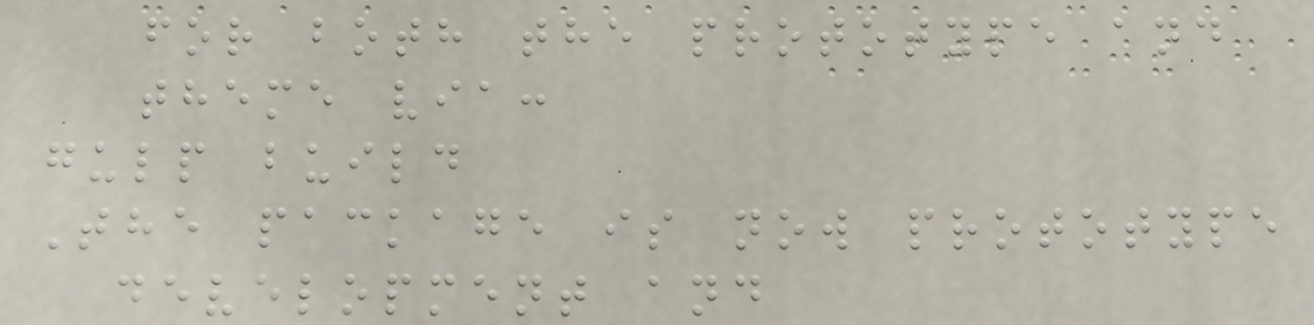for both the prototype and
theme via:
gulp build
The package is now prototype
development and
